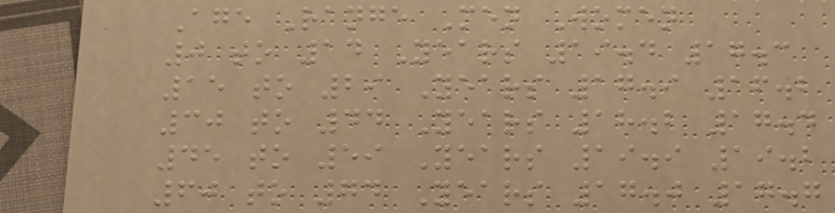Age Range Men Women
0 to 14 Years 19.4 17.3
15 to 29 Years 17.9 16.2
30 to 44 Years 18.2 17.4
45 to 59 Years 19.9 19.2
60 to 74 Years 17.0 17.7
